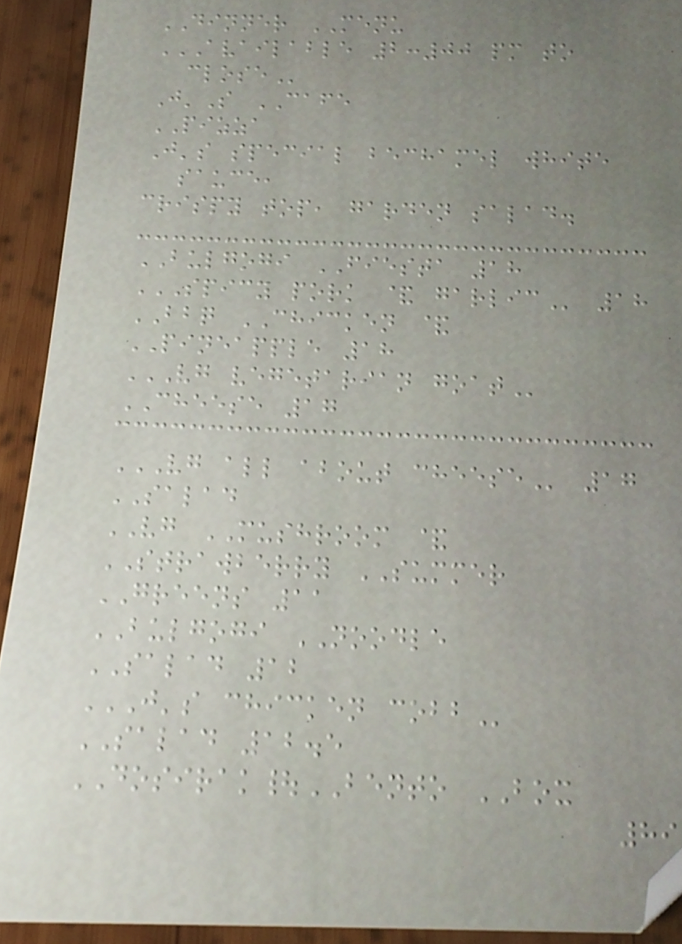DINNER MENU
AVAILABLE 2:00 PM TO
CLOSE
J'S CAFE
PIZZA
J's special bechamel white
sauce,
crispy top, garden salad.
BULGOGI FIESTA 18
SPICY PORK & GARLIC 18
BBQ CHICKEN &
PINEAPPLE 18
VG VEGETARIAN GOAT
CHEESE 17
VG ALL ABOUT CHEESE 17
SALAD
VG MUSHROOM &
STRAWBERRY SUMMER
GREENS 11
BULGOGI NOODLE
SALAD 12
J'S CHICKEN COBB
SALAD 12.5
DOSIRAK|BENTO BOX
89
